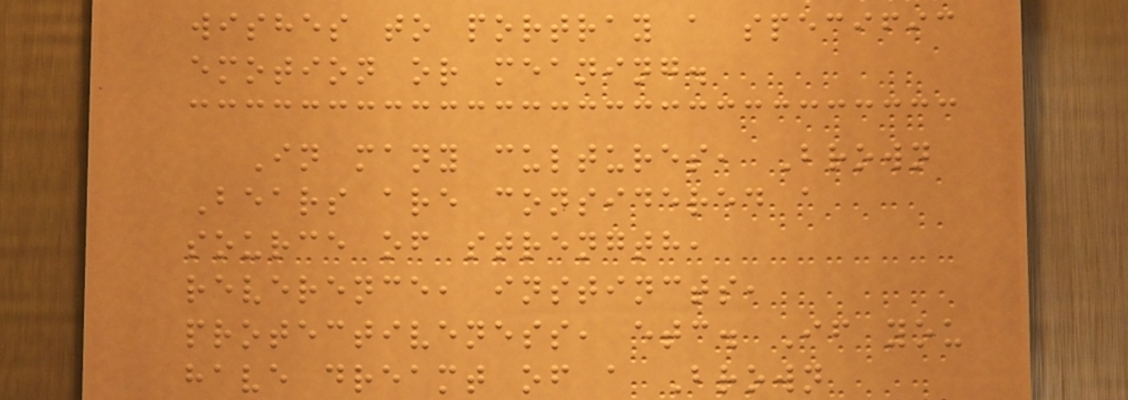wishes to portray a specific
emotion or meaning.
In many cultures, Brown
Bears are considered a
source of strength,
reverence, instincts,
protectiveness, etc. If you
have dreamt of a Brown
